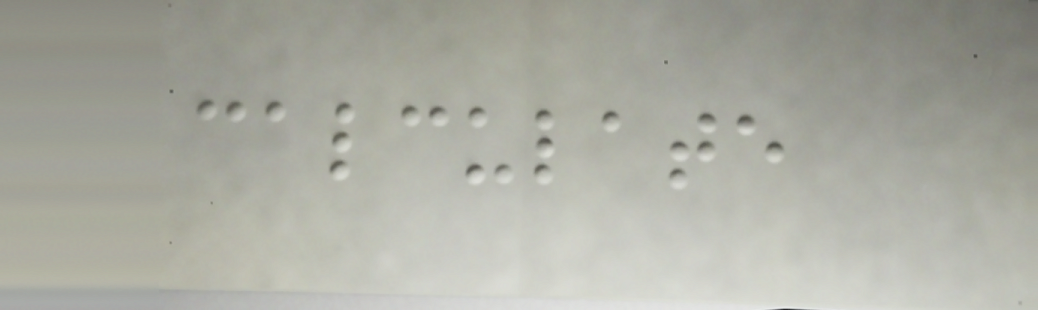calculate
